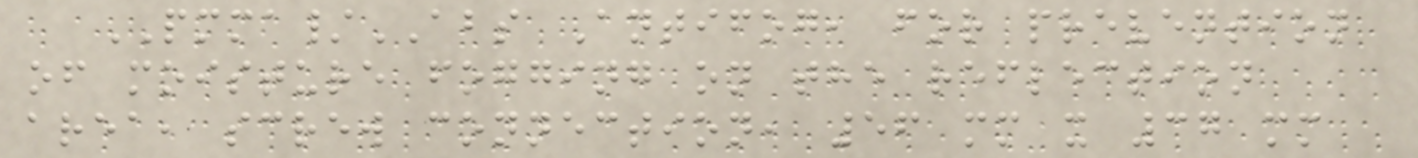PMMA/ABS Antifog, for prevention
of moisture fogging on the reflection
area, screw connection, 56 mm x 37 mm
